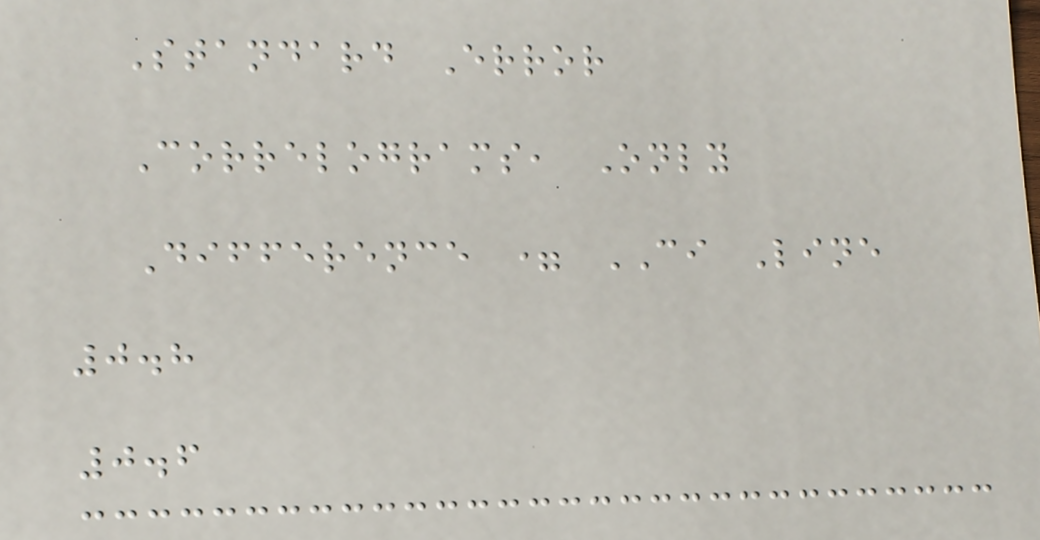Standard Error
Correlograms, Only
Difference = CI Line
0.8
0.6
